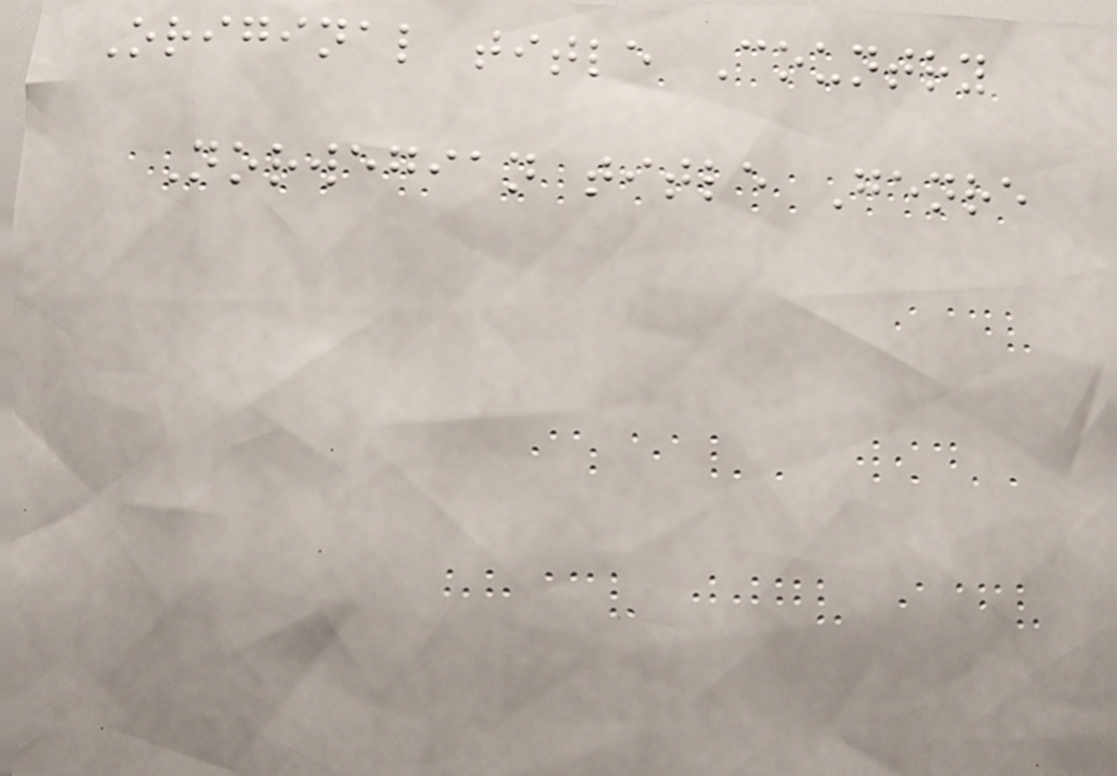Original title Country
Norwegian title Genre
